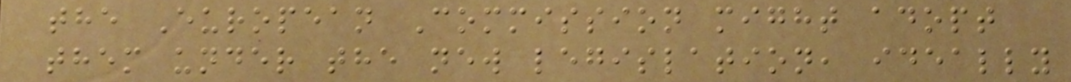the European Commission might adopt
them under the new legislation, ideally
